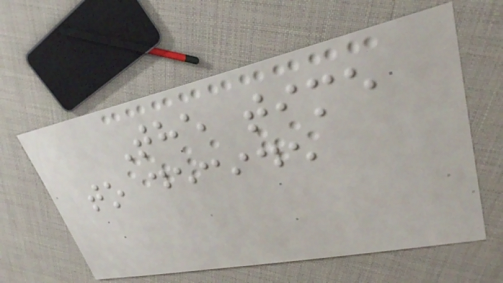The time
to decide
